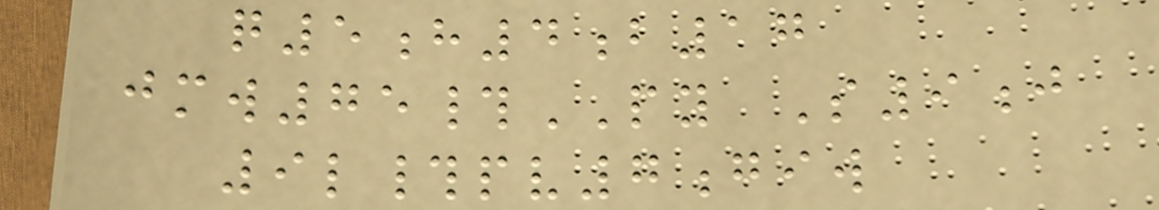q5h4b17
jmw75#PY S9j
9l#pv7giw
